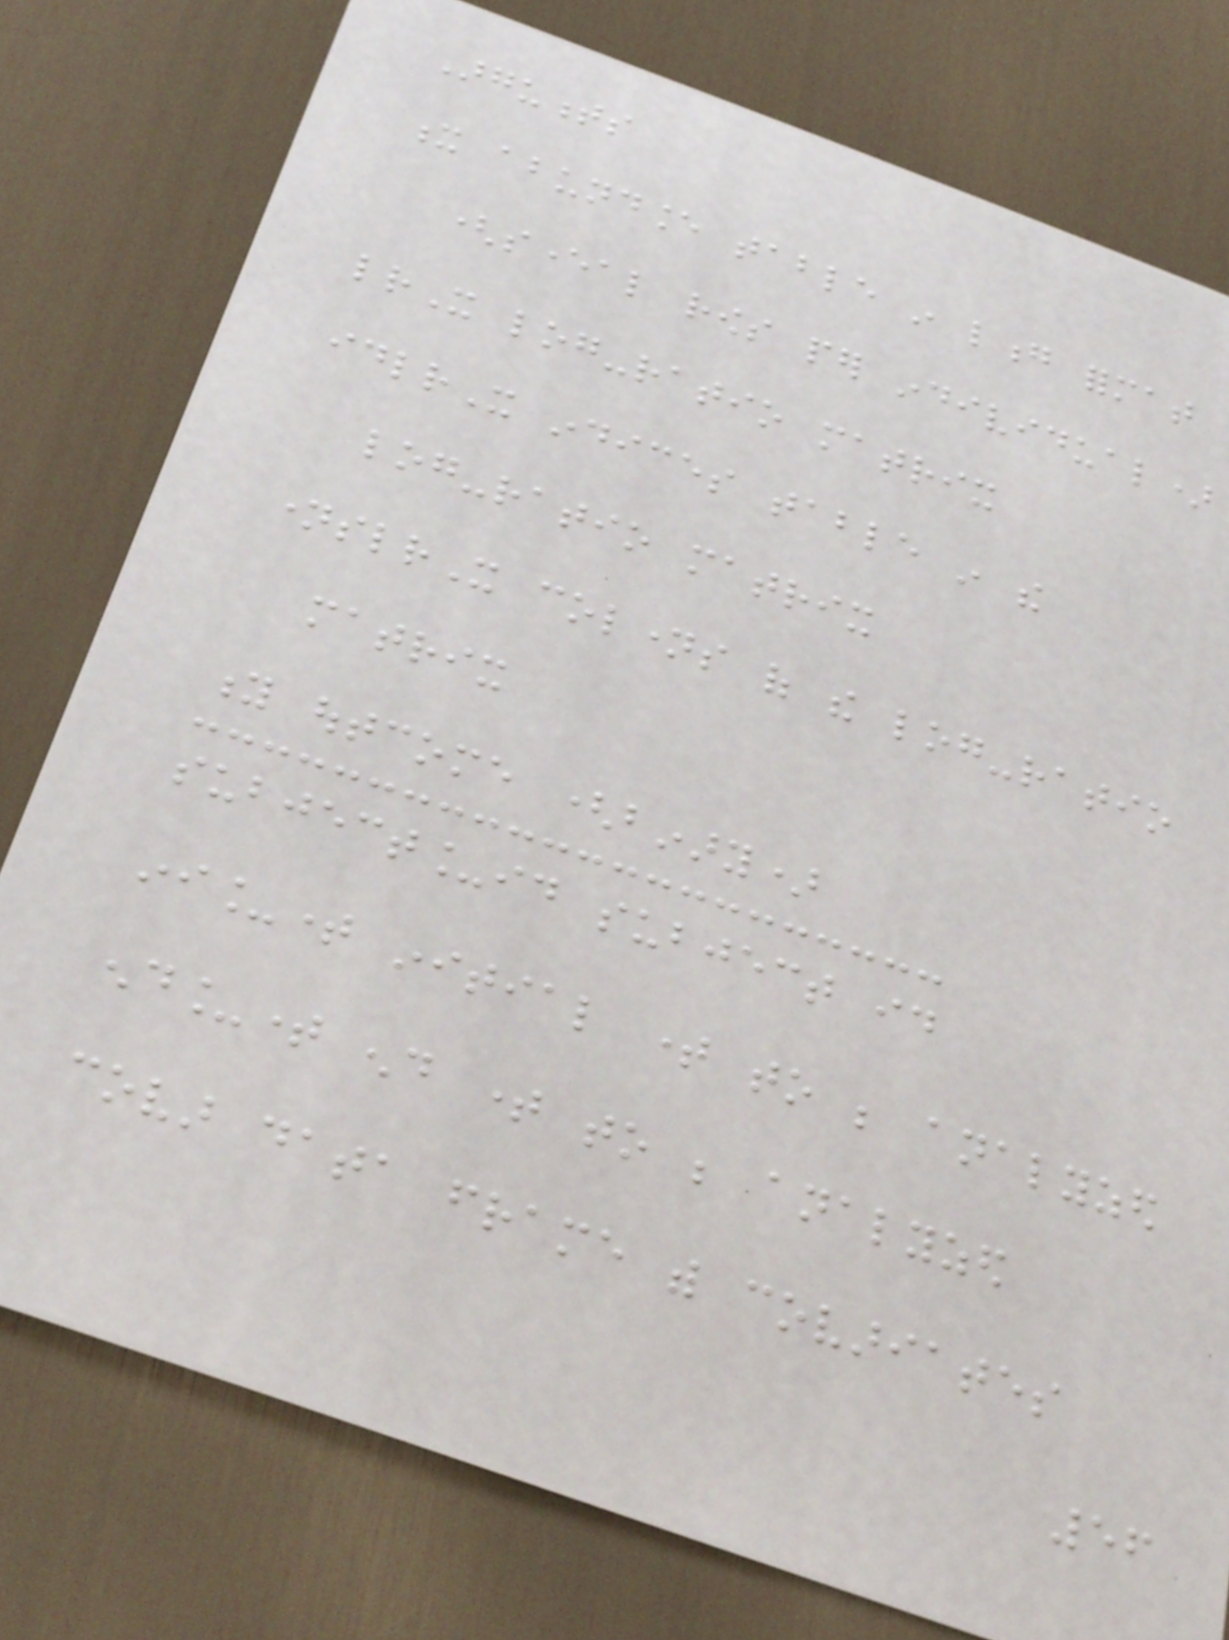Arguments
x abundance table in long format
(several rows per individual)
lrX log-ratio matrix
idlrX indices table in the
log-ratio matrix
nameslrX colnames of the log-ratio
matrix
y outcome (binary)
subject_id subject id
ini_time initial time to be analyzed
end_time end time to be analyzed
covar data frame with covariates
56
